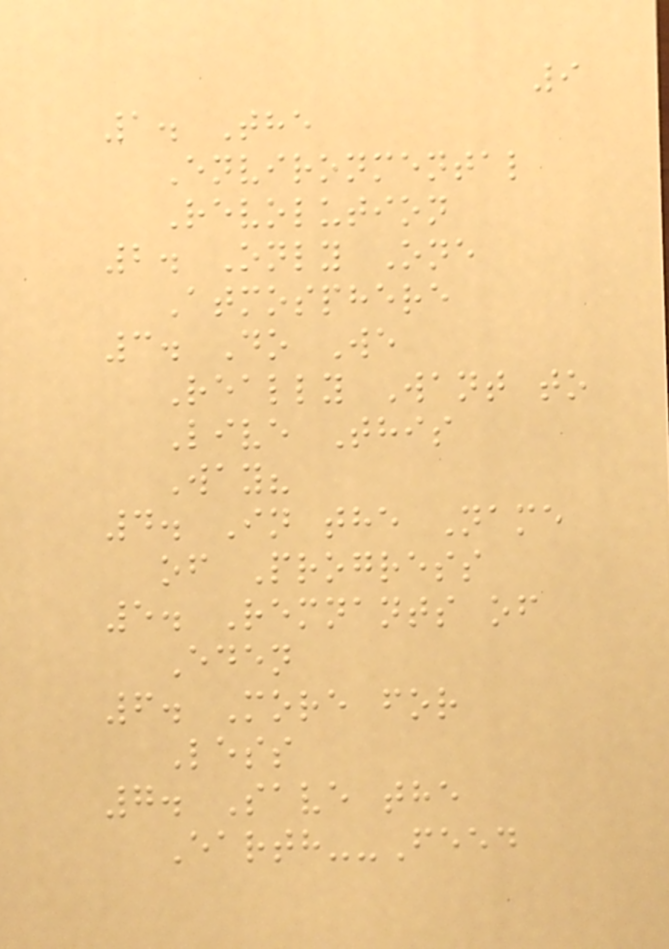9
1. The
Environmental
Revolution
2. Only One
Atmosphere
3. Do We
Really Want to
Live This
Way?
4. In the Name
of Progress
5. Remnants of
Eden
6. More for
Less
7. Save the
Earth--Feed
